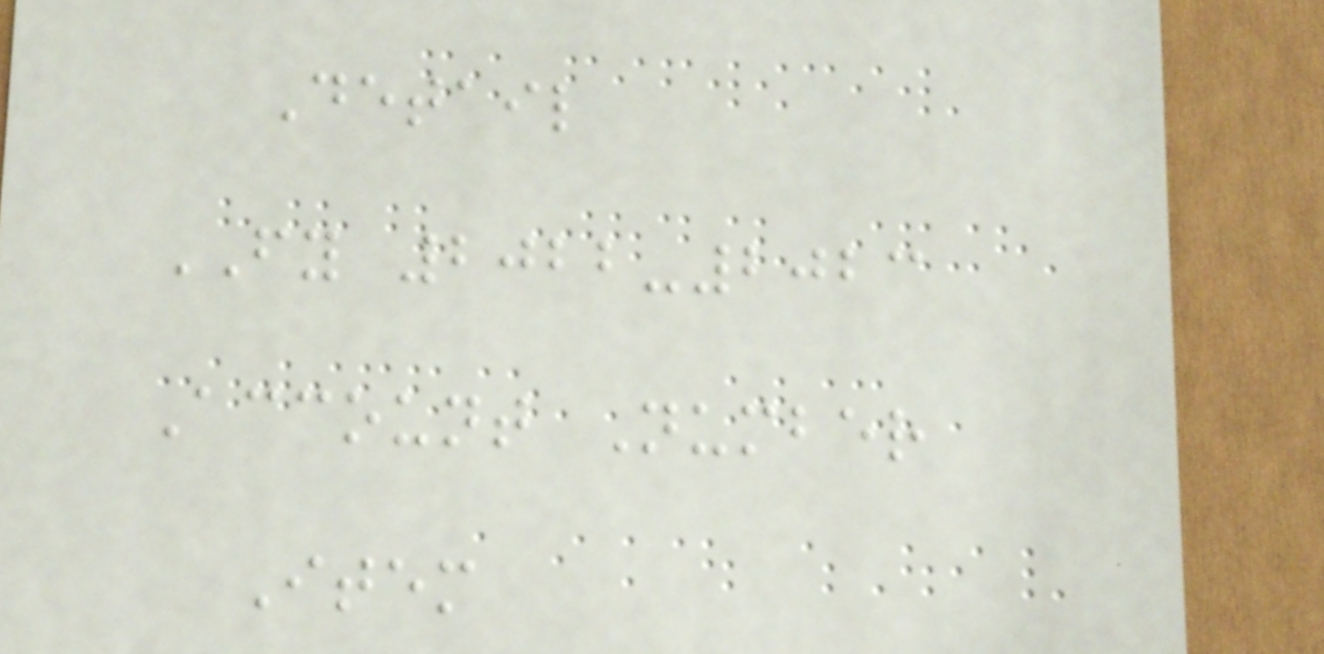Detail
FY 2022-2023
Account Number
Item
